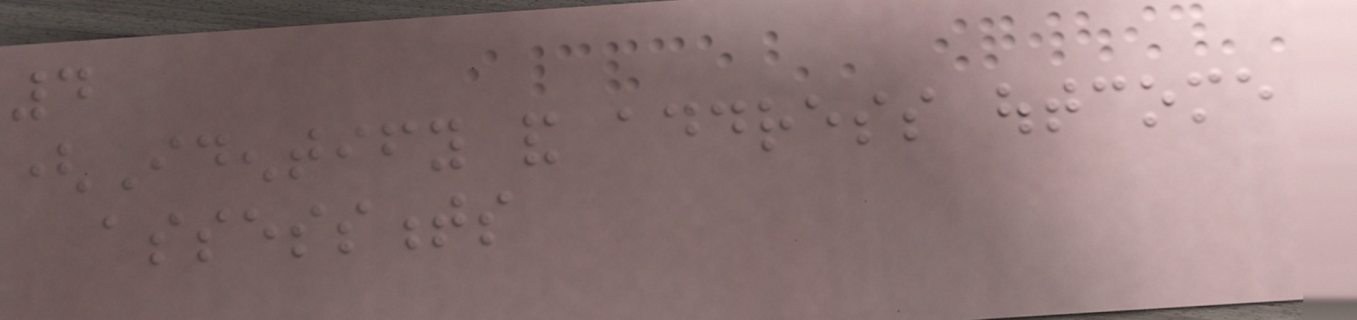4
(Identify and address outcome
assessments
